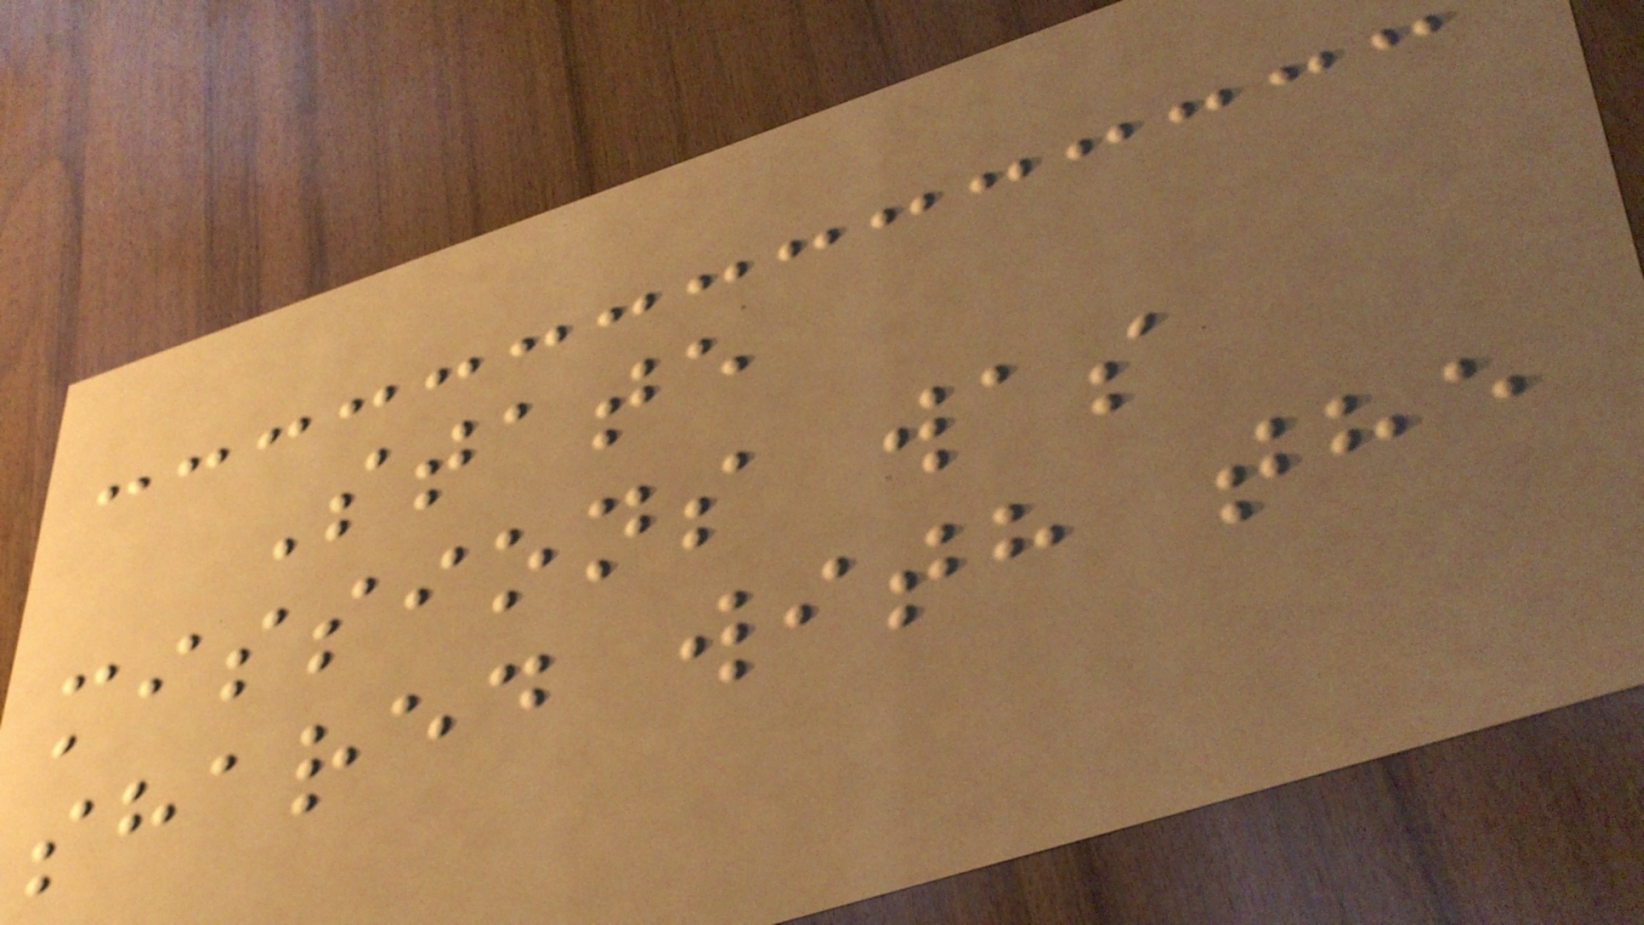State
missions was
shared with the
